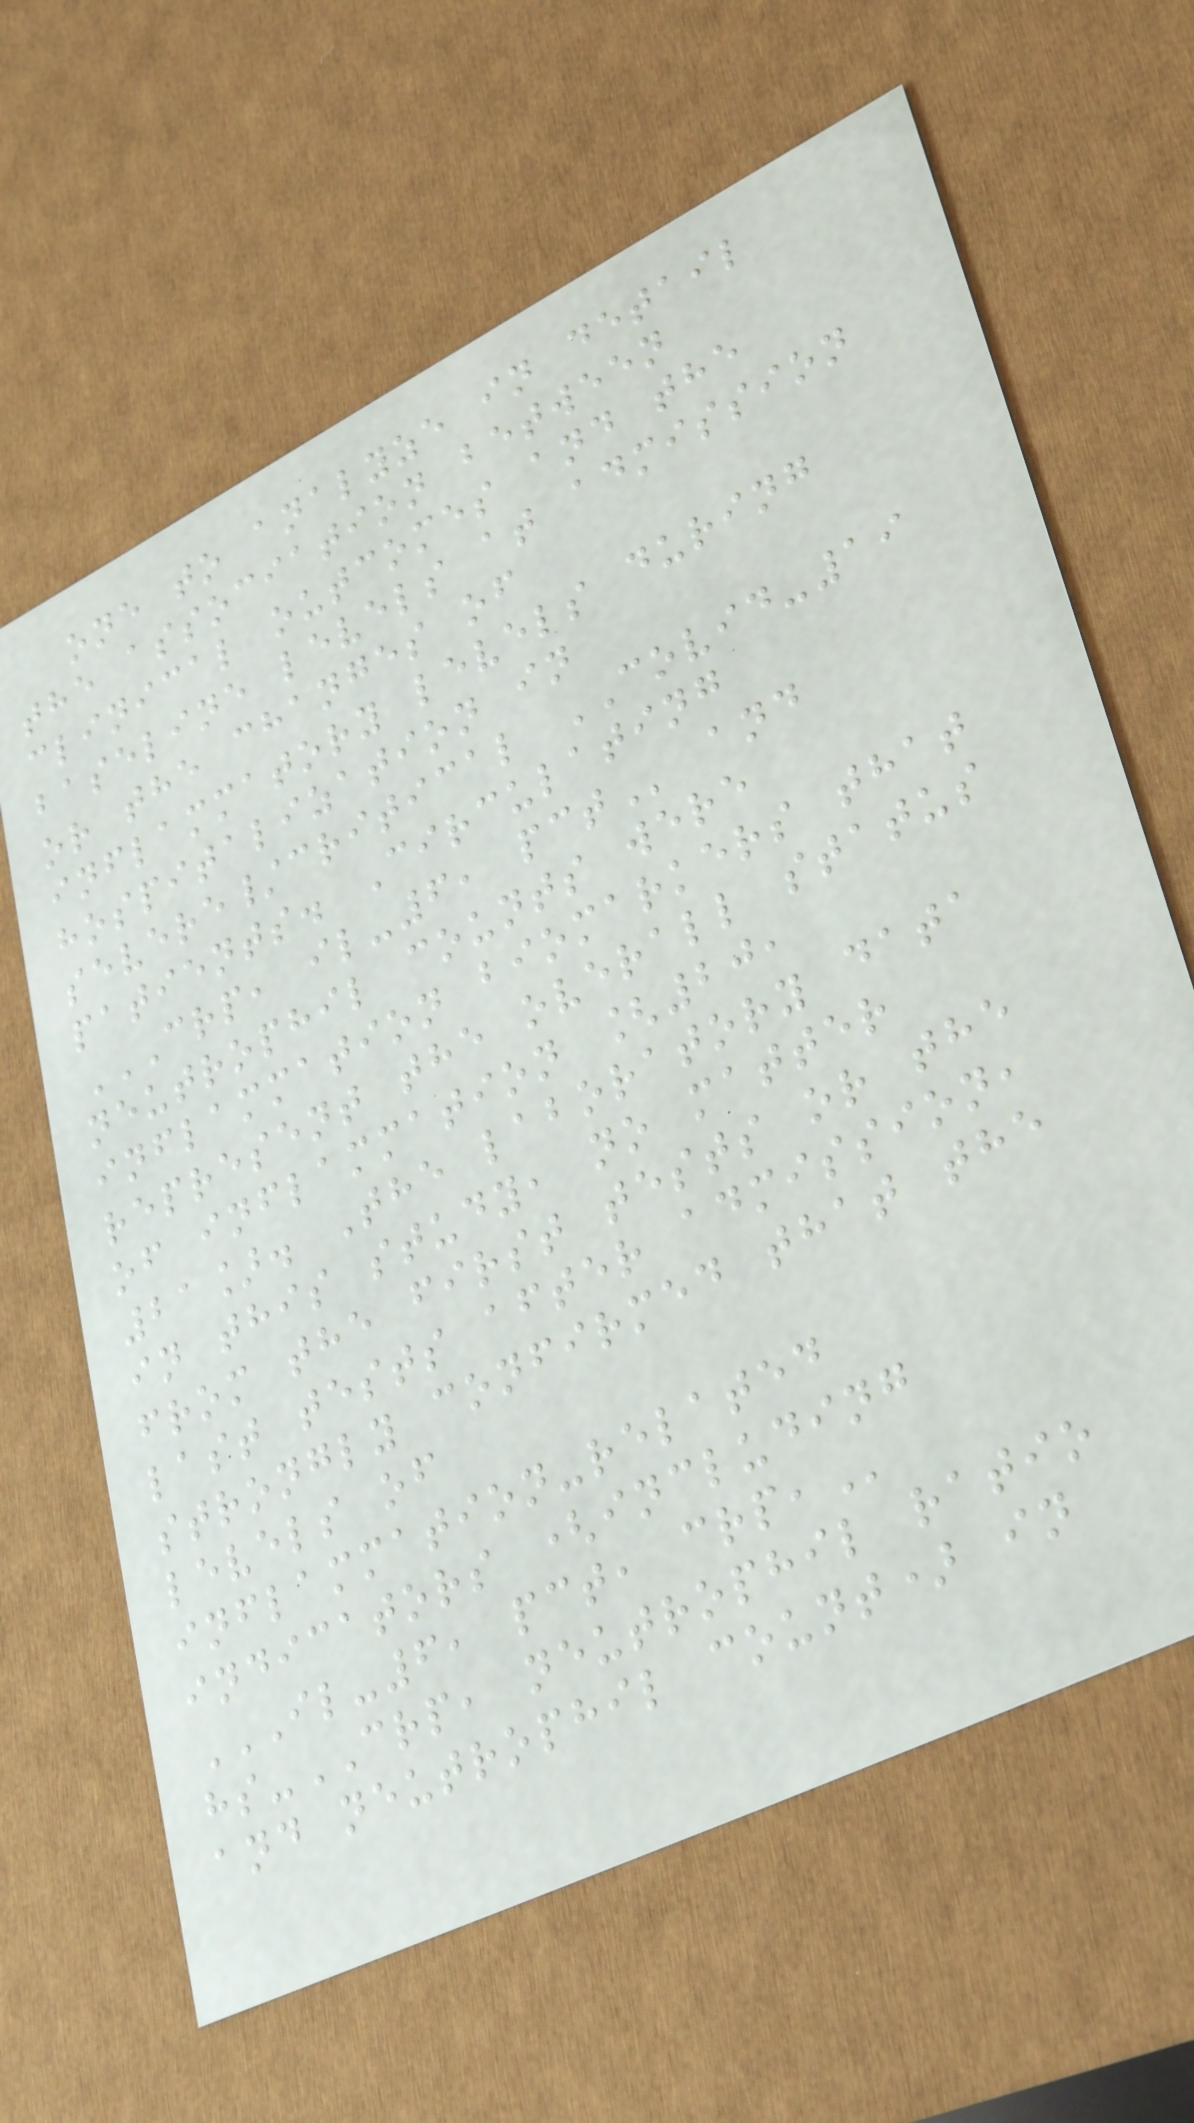one to analyze in detail
the association between
clinical outcomes and the
baseline levels at admission
or the changes of
inflammatory levels during
hospitalization in
severe/critical COVID-19
patients. Circulating
CRP, IL-6, PCT and
neutrophil counts were
inflammation biomarkers that
represent the overall status
of inflammation [20,
21]. The laboratory data
in this study, no matter
from the first tests or the
last tests after admission,
strongly confirmed that the
levels of
inflammation-related
indicators (including
IL-6, PCT, CRP,
hs-CRP, neutrophil ratio
and neutrophil count) in
